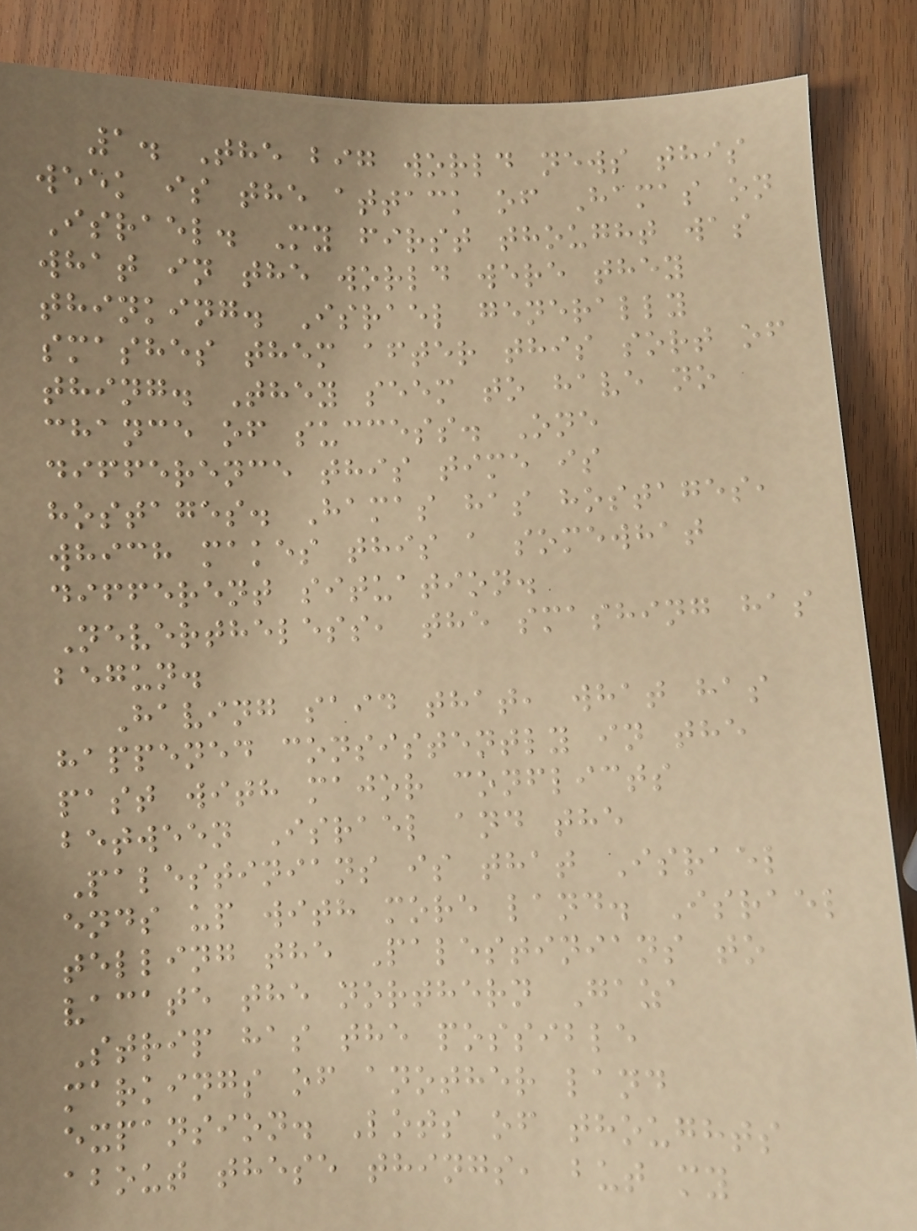1. The big world news this
week is the attack of Hamas on
Israel. My first thought was
what in the world were they
thinking. Israel generally
smashes them after this sort of
thing. They seem to have no
chance of success. One
difference this time is
hostages. Hamas has hostages,
which makes this a somewhat
different situation.
Nevertheless, the smashing has
begun.
Having said that, what has
happened consistently in the
past with major conflicts
between Israel and the
Palestinians is that Israel
ends up with more land. Israel
telling the Palestinians to
vacate the northern Gaza
Strip has the possible
markings of another land
expansion. Lots of thoughts
about these things, but my
